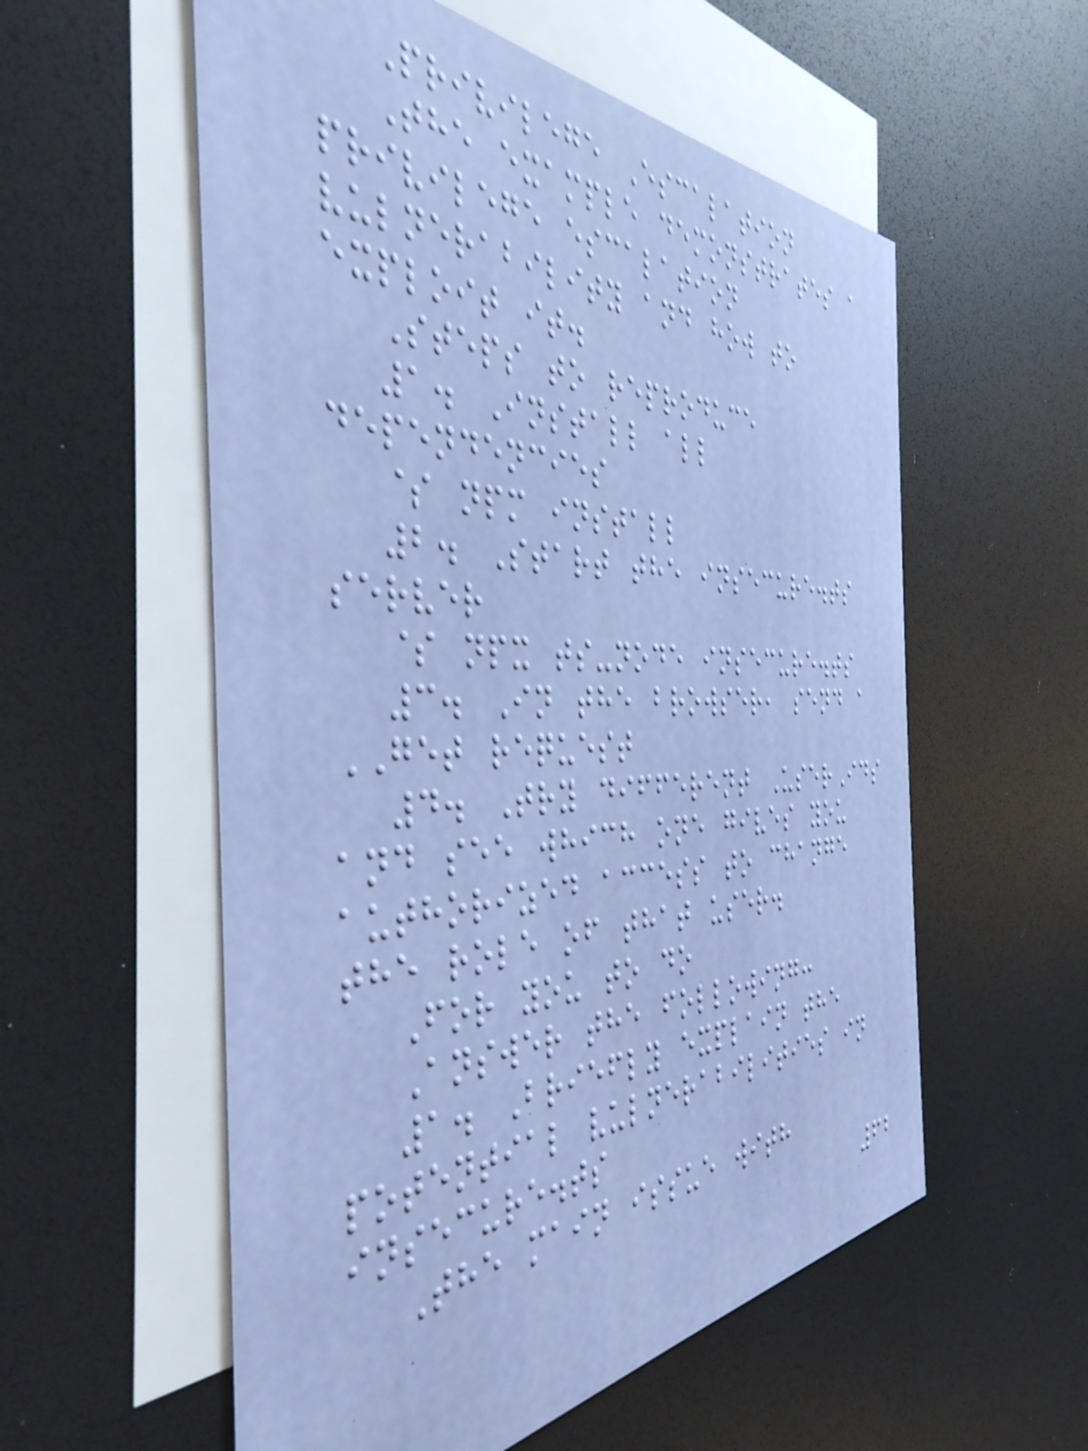Privilege Escalation
The example demonstrates a
privilege escalation
vulnerability and how to
exploit it.
Steps to reproduce
1. Install all
dependencies
$ npm install
2. Start the insecure.ts
server
$ npx ts-node insecure.ts
3. In the browser, send a
GET request
4. Try different UserIds
and see which one gives you
authorized access to change
the role of that user.
For you to do
Answer the following:
1. Briefly explain the
potential vulnerabilities in
insecure.ts
The main issue with
62
